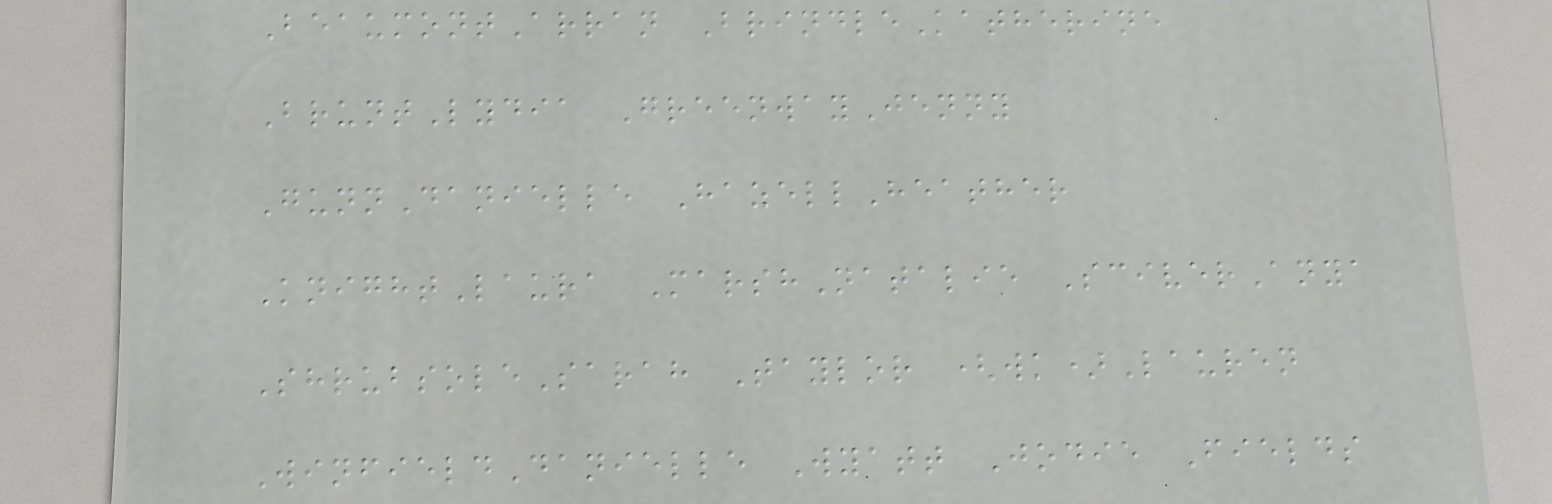BeaumontArran BrindleKatherine
BruntLydia GreenwayJenny
GunnDanielle HazellHeather
KnightLaura MarshNatalie SciverAnya
ShrubsoleSarah Taylor (wk)Lauren
WinfieldDanielle Wyatt Jodie Fields
